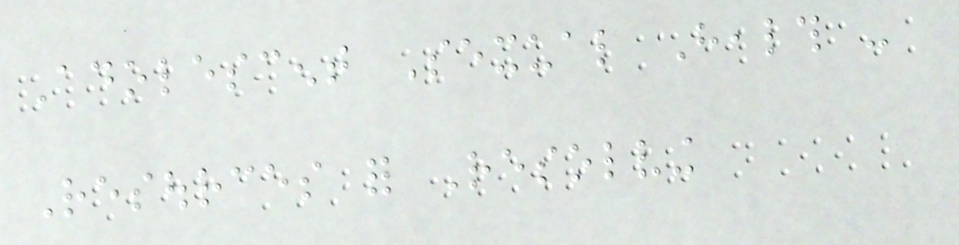Adolescent Sexual Health -
Resources for Resolving
